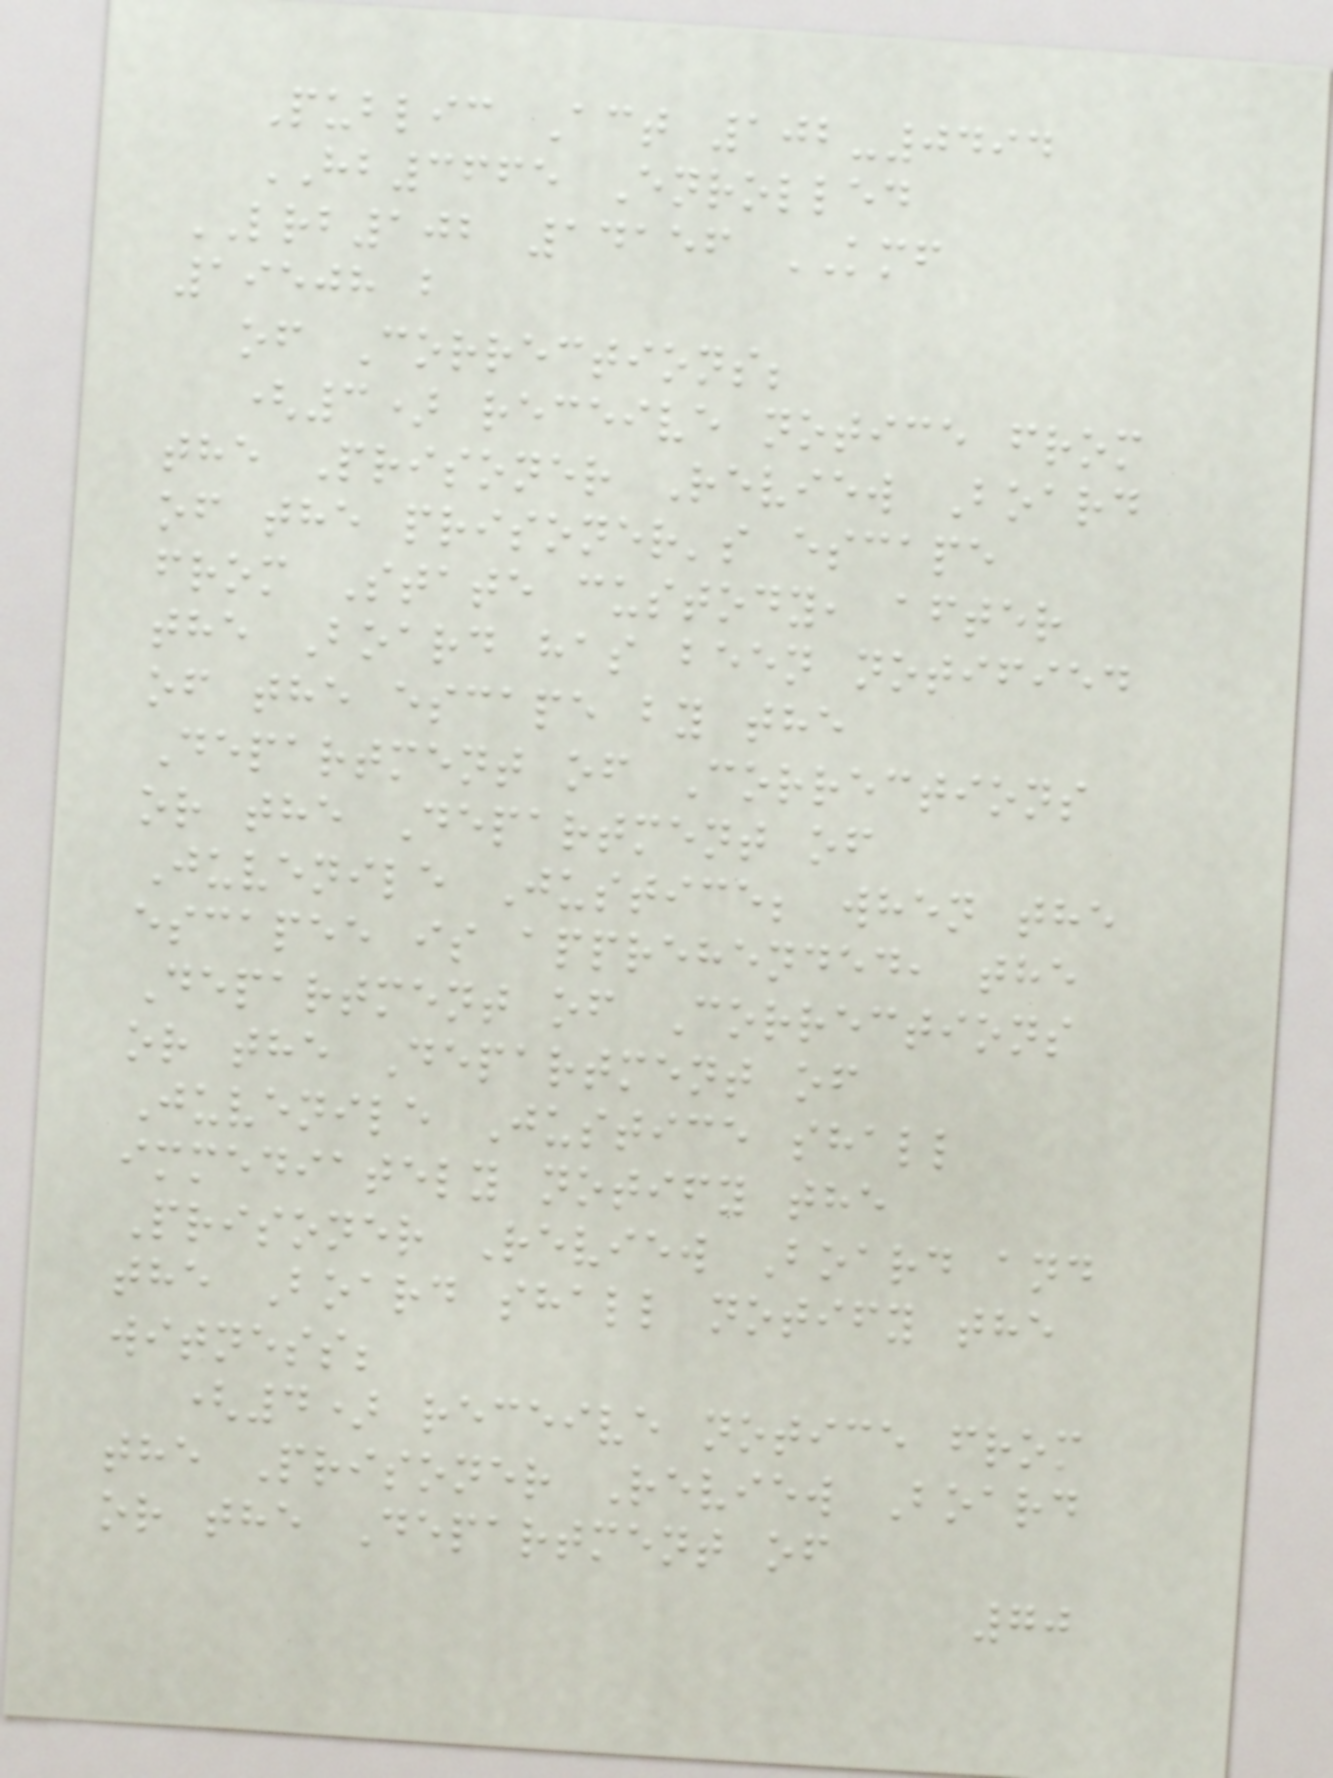Public Act 102-0494
HB3665 Enrolled
LRB102 14156 KMF
19508 b
of Corrections;
(3) receive notice from
the Prisoner Review Board
of the prisoner's escape
from State custody, after
the Board has been notified
of the escape by the
Department of Corrections
or the Department of
Juvenile Justice; when the
escapee is apprehended, the
Department of Corrections
or the Department of
Juvenile Justice shall
immediately notify the
Prisoner Review Board and
the Board shall notify the
witness;
(4) receive notice from
the Prisoner Review Board
or the Department of
70
